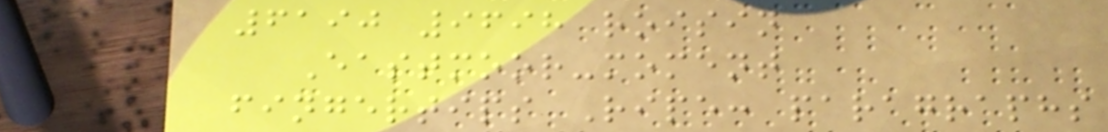6190 9698 roisin
Eastmoor-moment
fingertips Ripe: paragraphs
